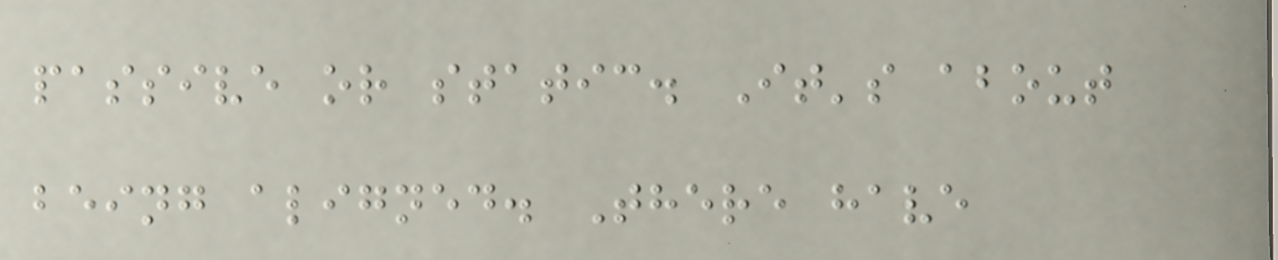passive or static. It's about
being aligned. There have
